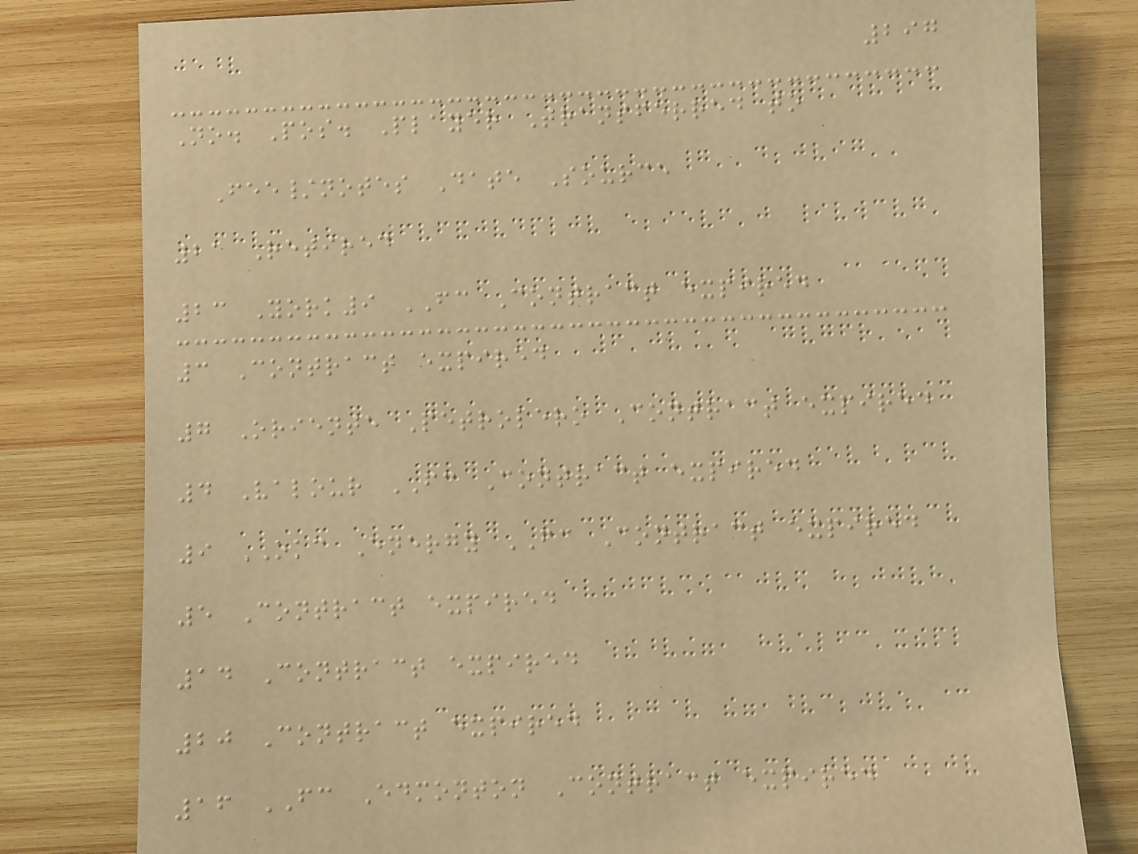297
No. Pos. Player Transferred to
Fee/notes Date Source
21 Retired
23 York9 FC Contract expired
3 Contract expired
7 Oriente Petrolero Contract expired
4 Valour FC Contract expired
9 OKC Energy FC Contract expired
5 Contract expired
14 Contract expired
20 Contract expired
16 FC Edmonton Contract expired
